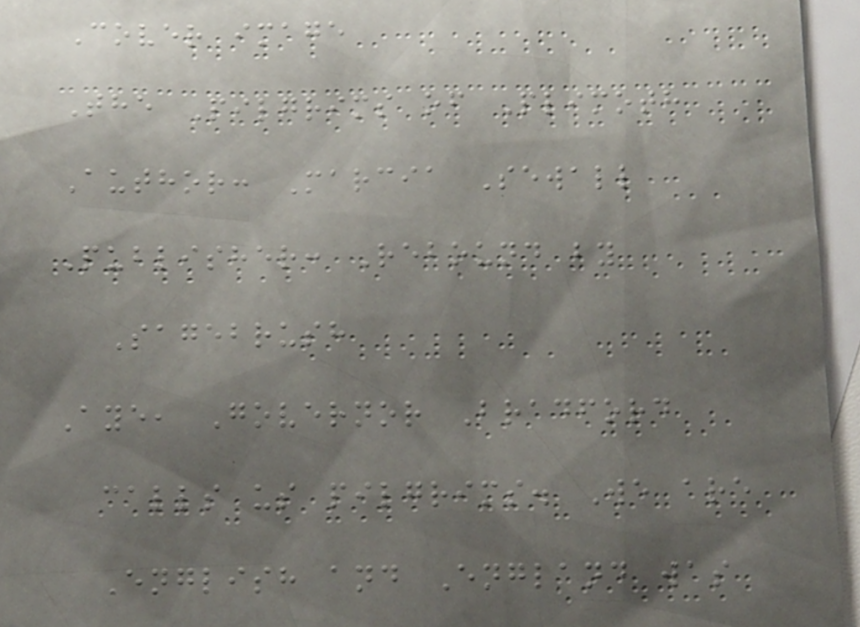Cover image
The Pilgrims of Plimoth
Author: Marcia Sewall
Publisher: Rebound by
Sagebrush
Aye, Governor Bradford
calls us pilgrims. We are
English and England was
